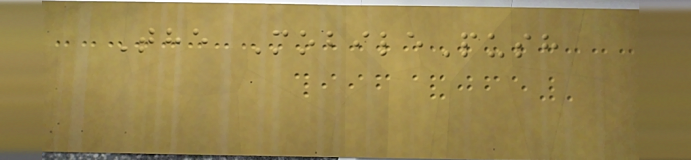The MobilePush
